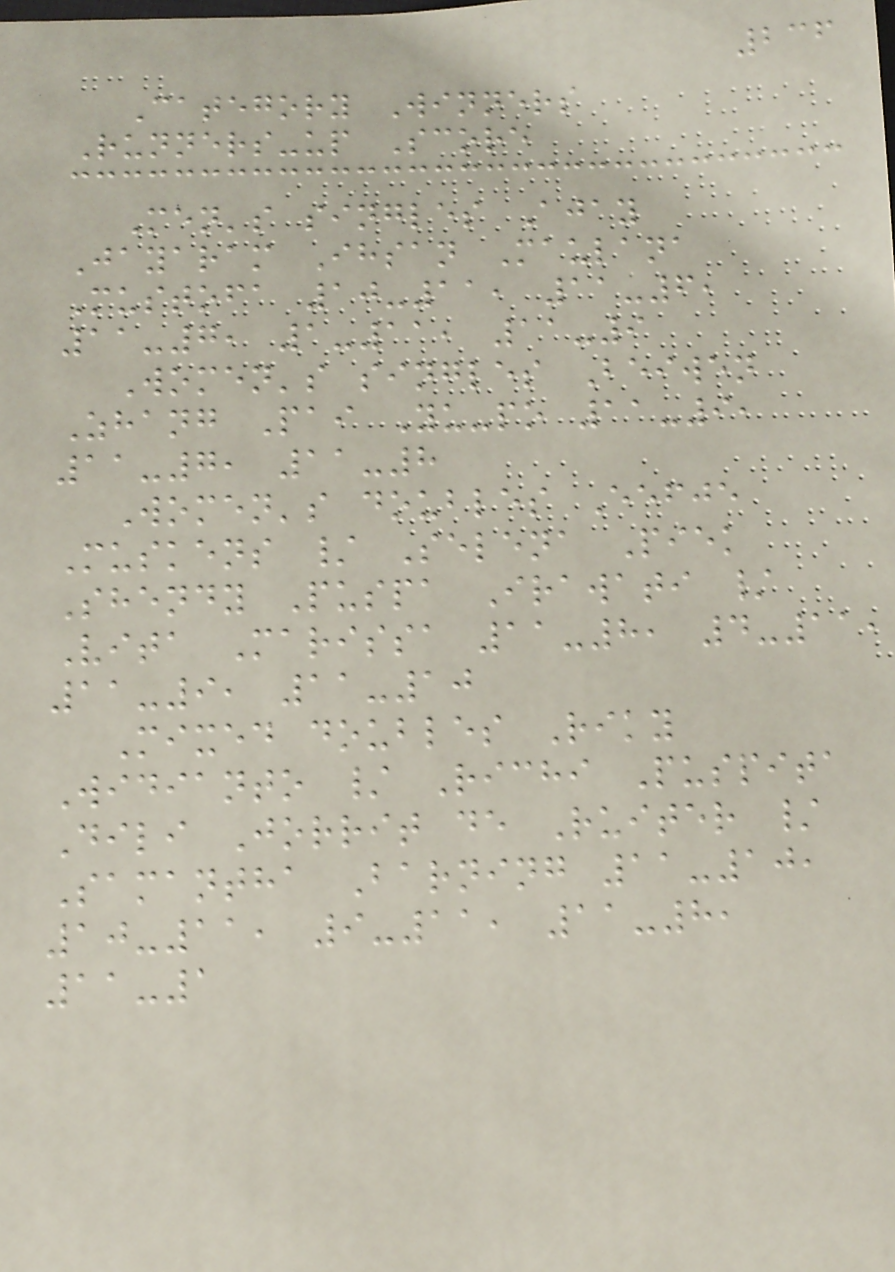236
Category Winners
Runners-up Score
Men's singles Ajay
Jayaram Ihsan Maulana
Mustofa 10-11, 11-6,
11-7, 1-11, 11-9
Women's singles Beiwen
Zhang Pai Yu-po 11-9,
11-7, 11-8
Women's doubles Eefje
Muskens / Selena Piek
Shendy Puspa Irawati /
Vita Marissa 11-8, 4-11,
11-9, 11-10
Mixed doubles Riky
Widianto / Richi Puspita
Dili Jorrit de Ruiter /
Samantha Barning 11-10,
10-11, 9-11, 11-8,
11-1
